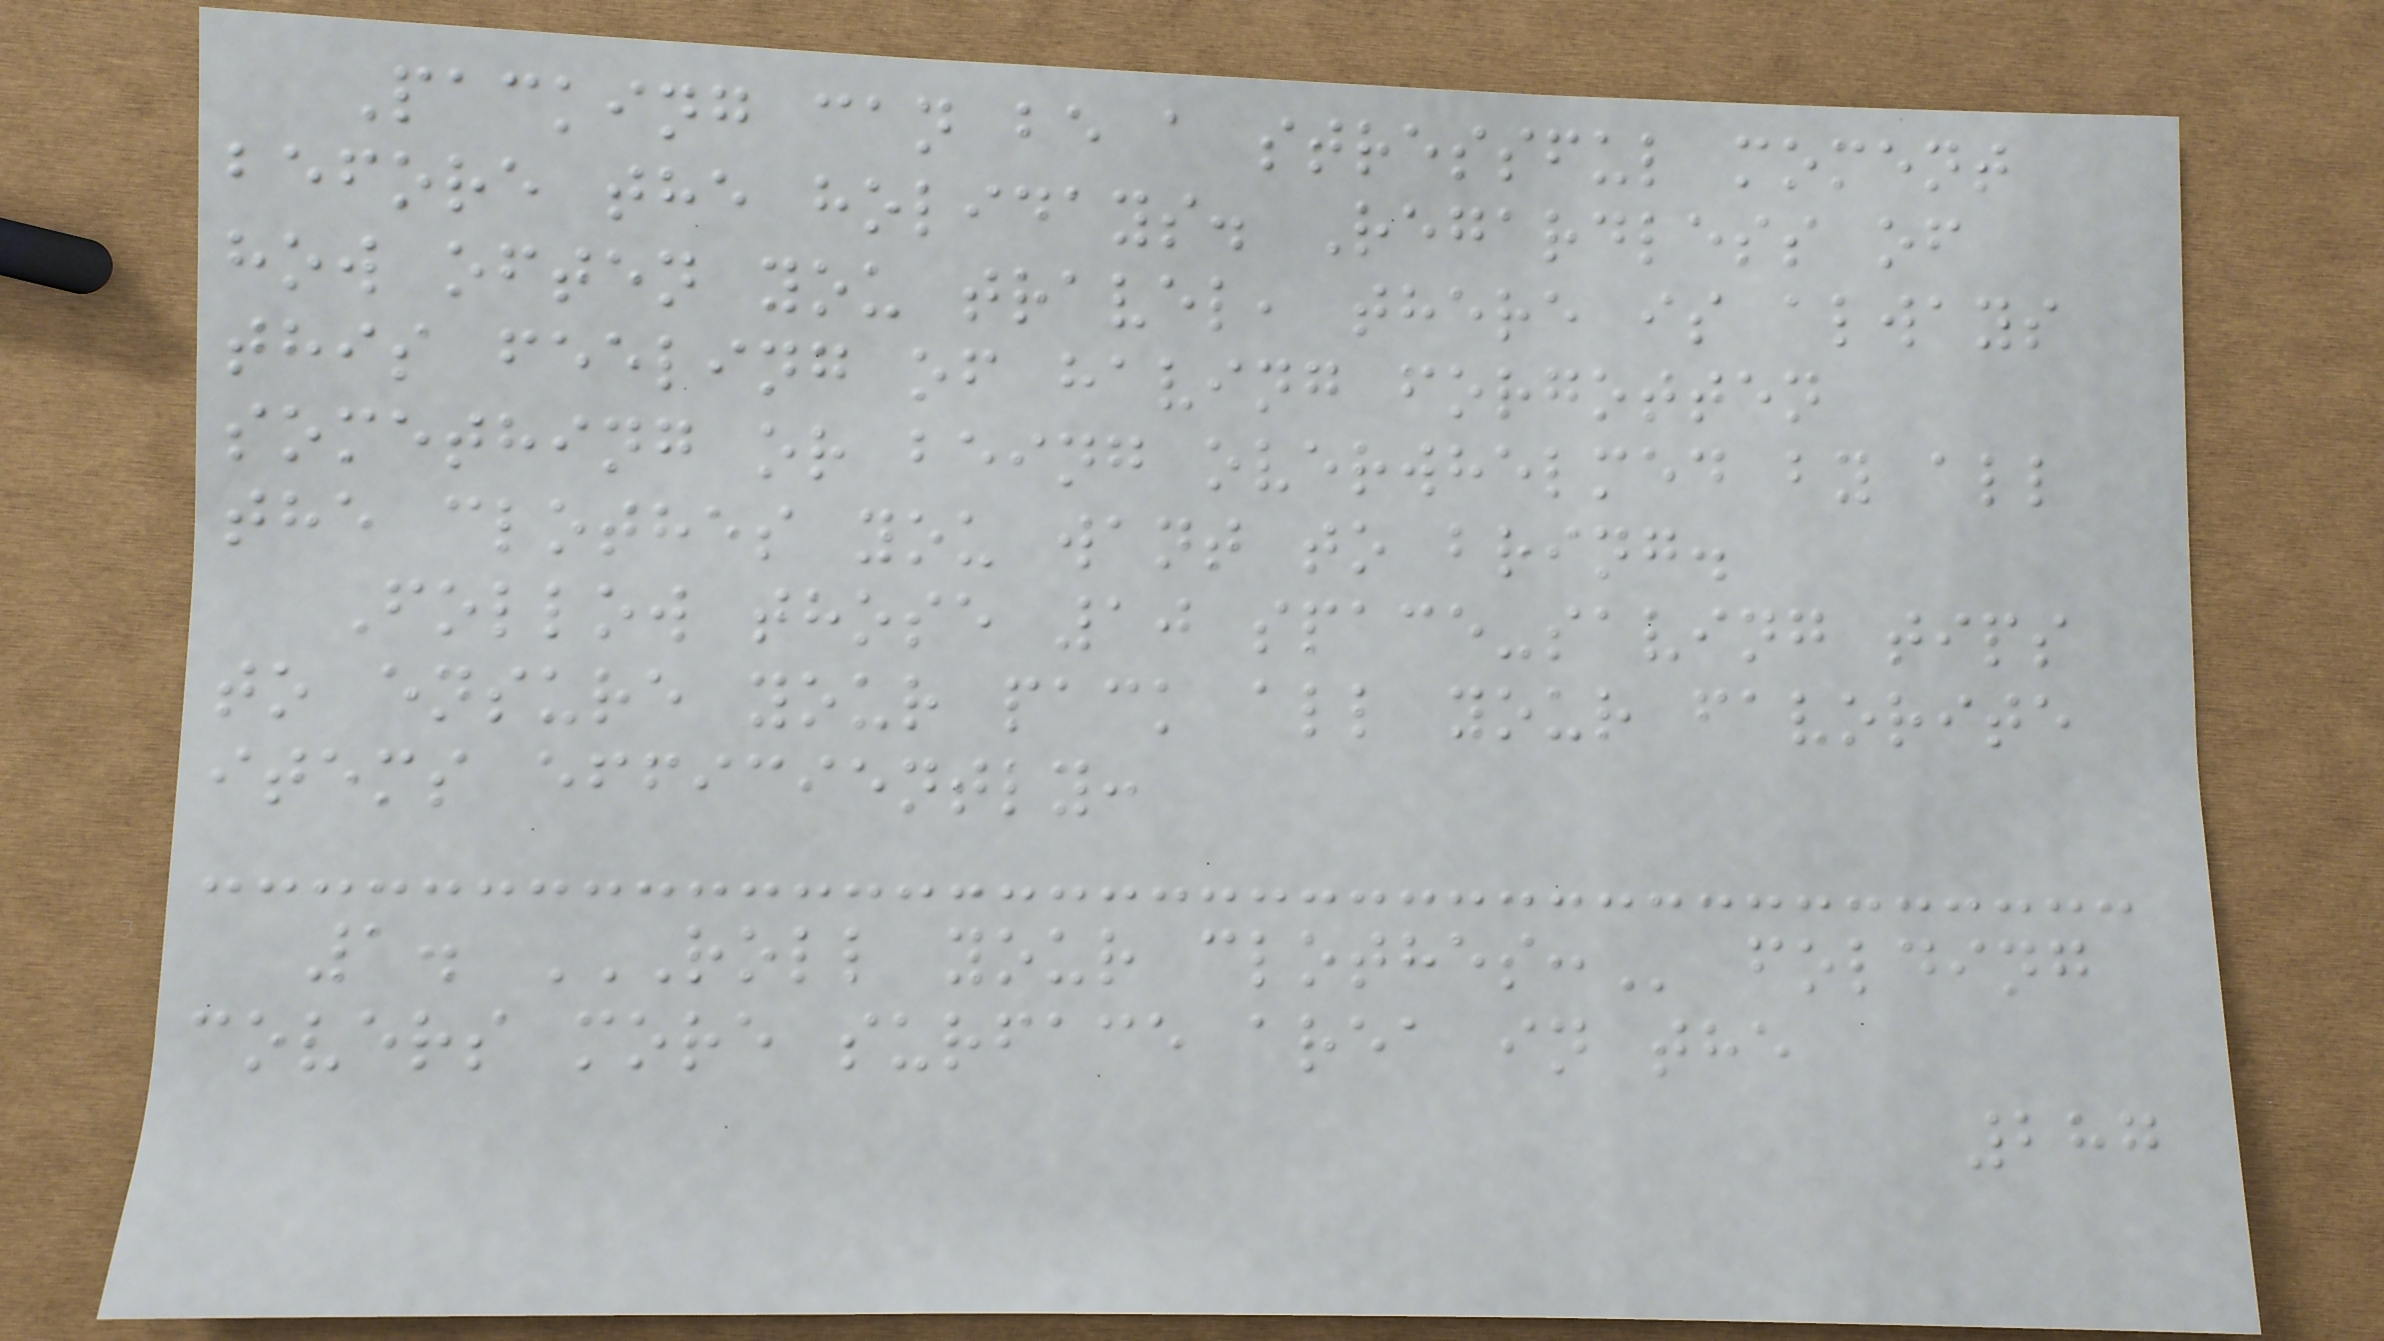Packing can be a stressful moment
before the holidays. Regardless of
how often you travel, there is always
this feeling of having forgotten
something or being overwhelmed by all
the clothes you want to bring.
Follow those 10 space-saving tips
to ensure your pack all your favorite
items efficiently:
1. ROLL YOUR CLOTHES: folding
covers more surface area in the
287
